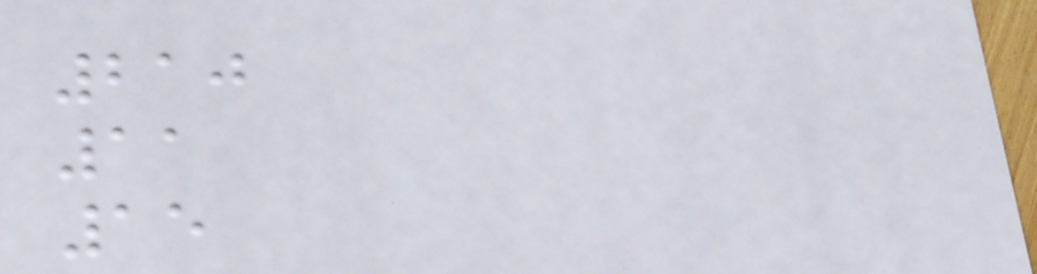210
11
15
